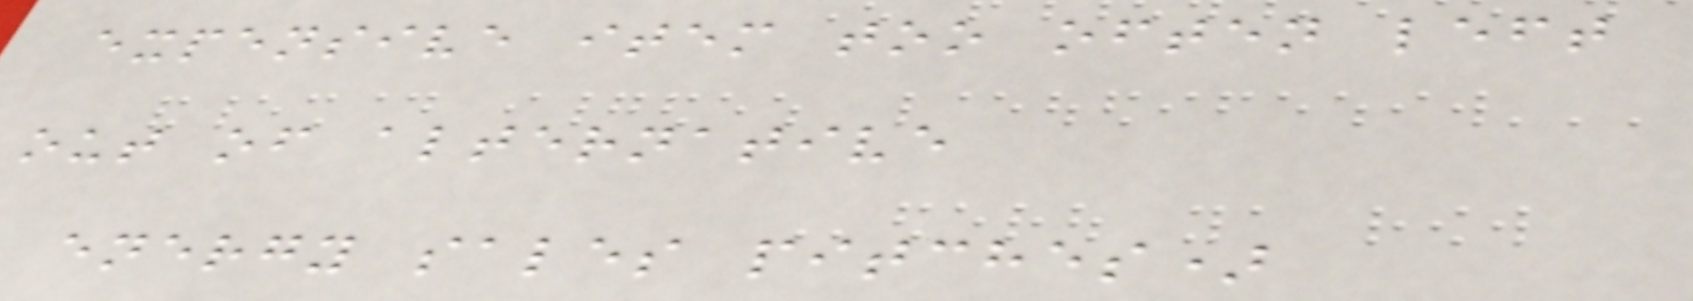expensive item too often left
out of alternative
energy sales pitches)
